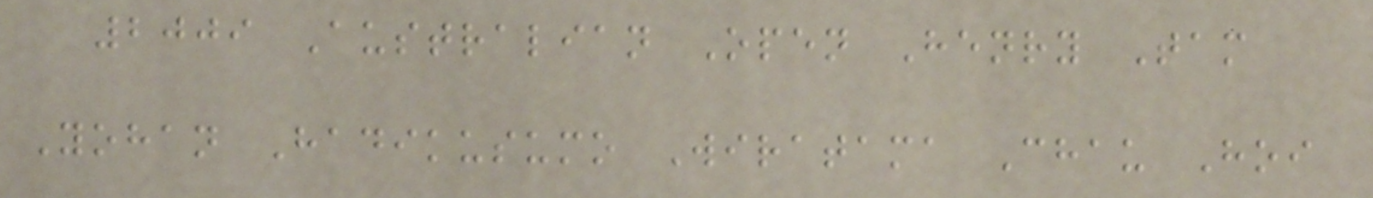2009 Australian Open Henry Tam
Yohan Hadikusumo Wiratama Chau Hoi
